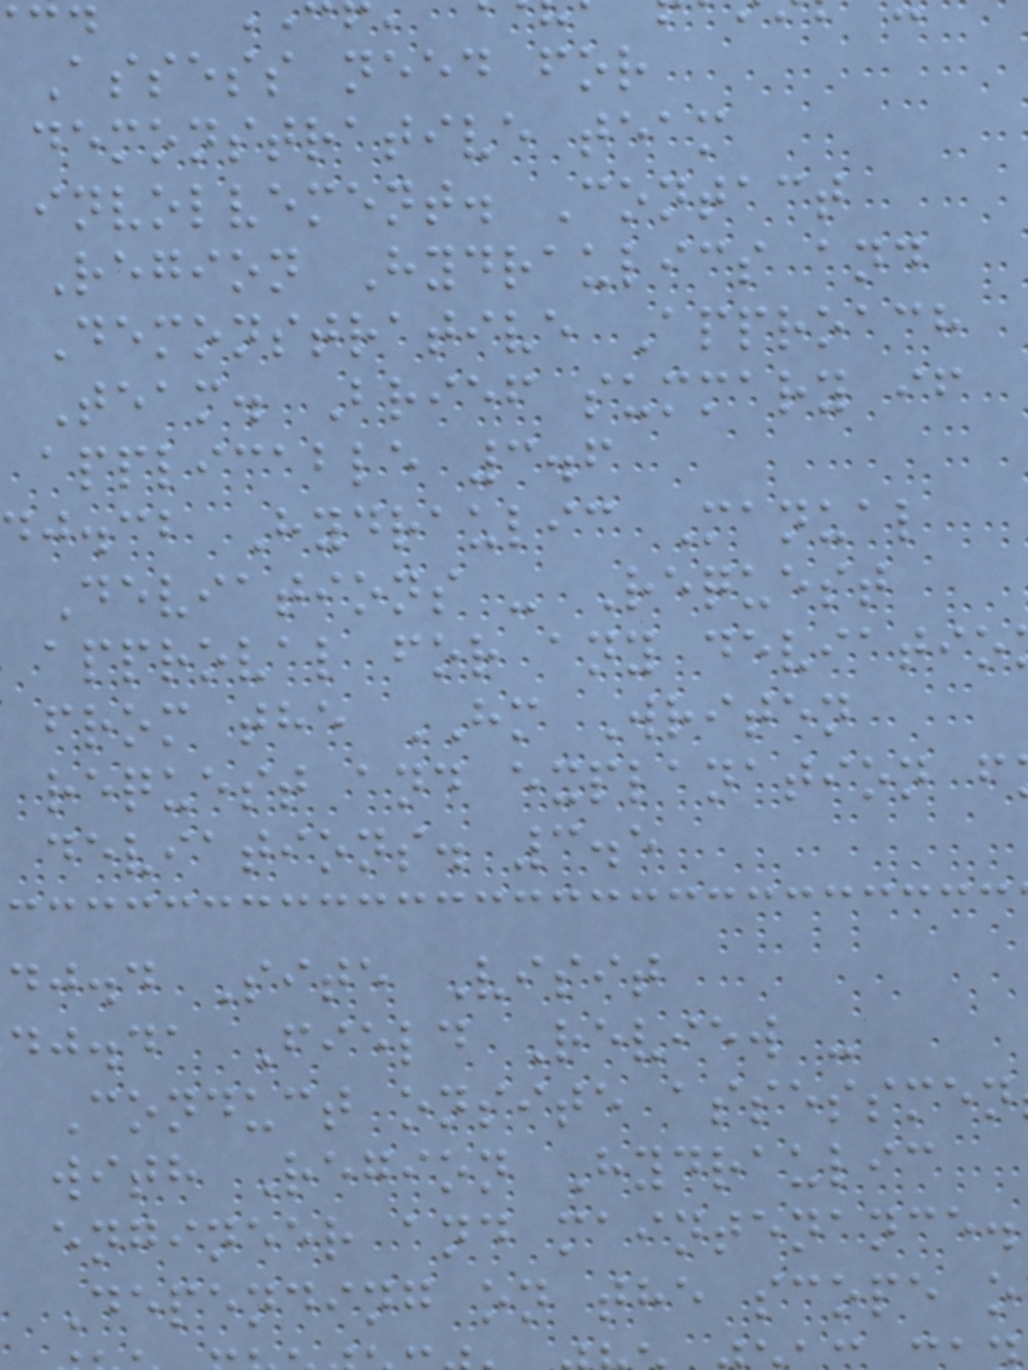Assess need for
demonstrative team
involvement. Contact
Region Hydraulics and
Demonstrative Approach
Team. Brief summary if
applicable 3.6
dj.cb Hydraulic Manual
Deviations - Request
approval for any deviatio
from the HM Writen
request and explanation f
deviations. 3.5
dj.d Site Visit
dj.da Field Review -
Conduct onsite assessmen
with Region Hydraulic
engineer and maintenance.
Depending on the scope o
